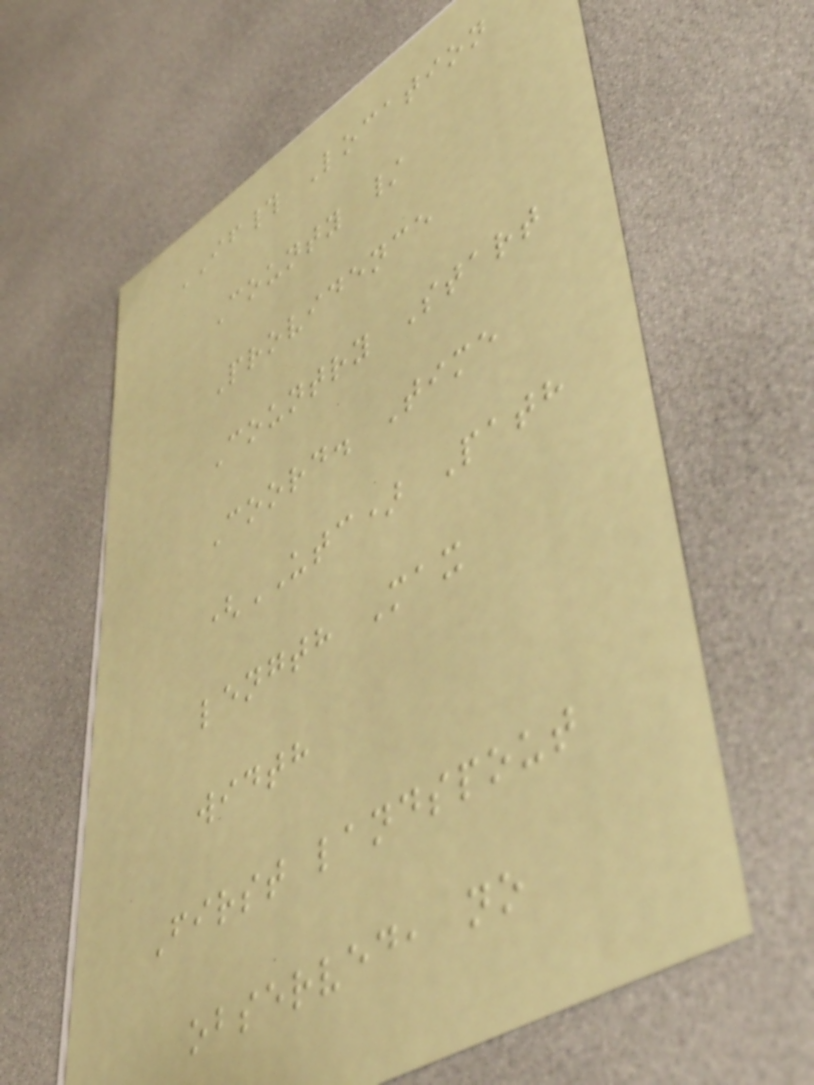IF# Location
County /
Providence
Country Start
Coord. Time
(UTC) Path
length Max
width
First landspout
observed, no
